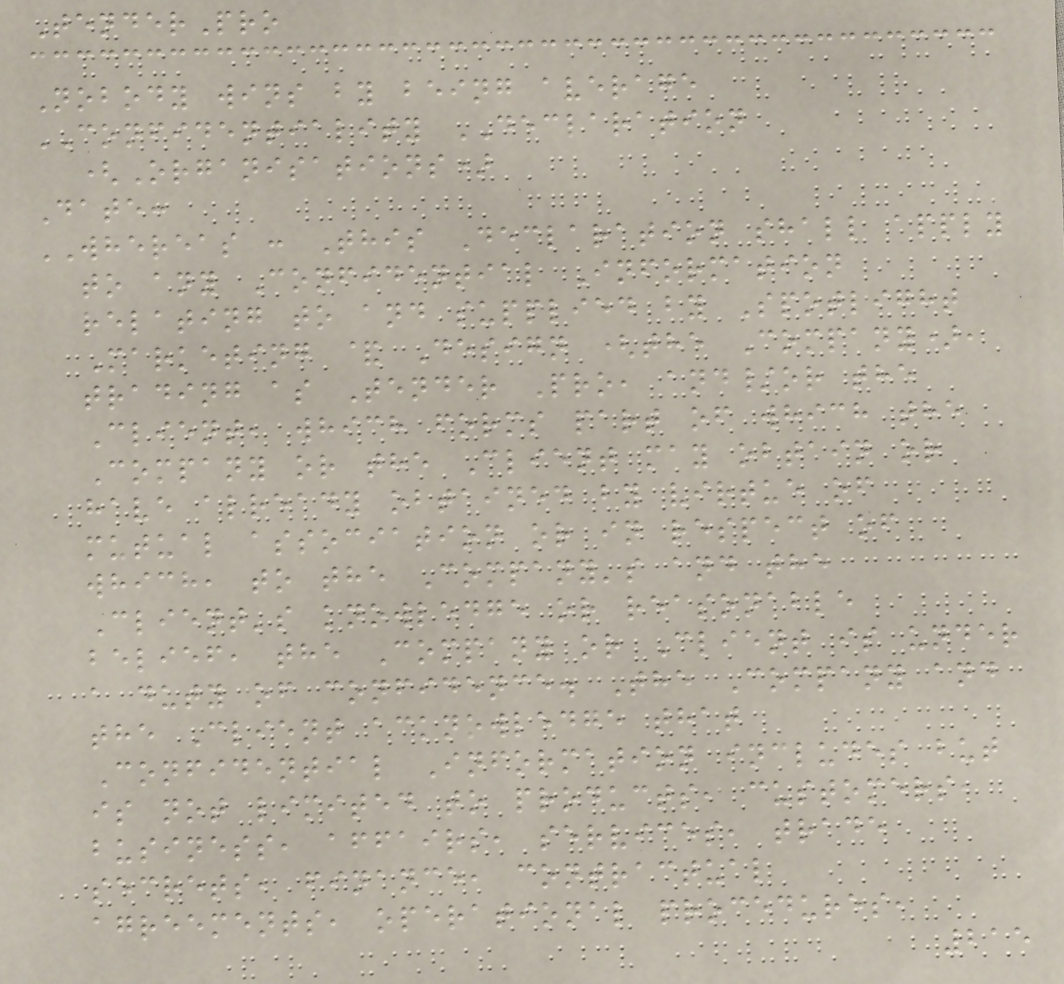TenderPro
Nobody wins by being average
CONFIDENTIALITY DECLARATION
(Organisations)
Date:
WHEREAS : This Declaration shall apply
to any Confidential Information
relating to and supplied by Spotlight
Marketing & Design (the Company),
trading as Tender Pro, and/or the
Client, which forms part of which the
Company or the Client may obtain or
have already obtained by virtue of
mutual association or in respect of
which, to the Company's and the
Client's knowledge or reasonable
belief, the Company or Client is under
a duty of confidence. The Company and
the Client acknowledge that
Confidential Information includes but
is not limited to products, customers,
business, affairs, services, trade
secrets, finance, contractual
agreements, operational procedures,
215
